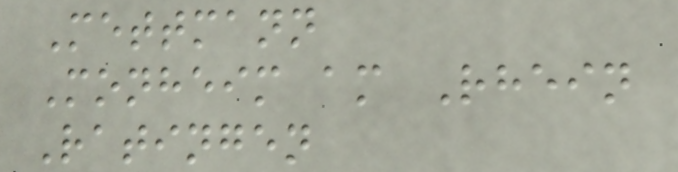Mettmann
Monheim am Rhein
Ratingen
